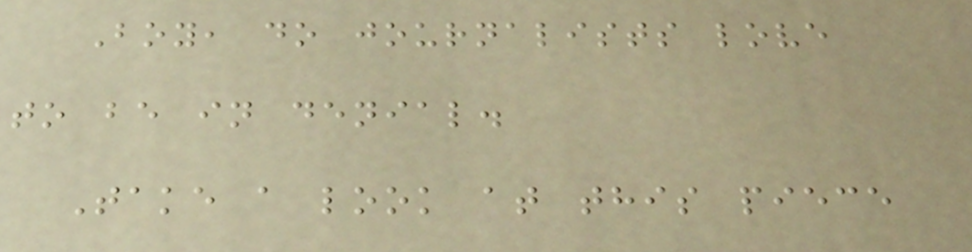Boy, do journalists love
to be in denial.
Take a look at this piece
